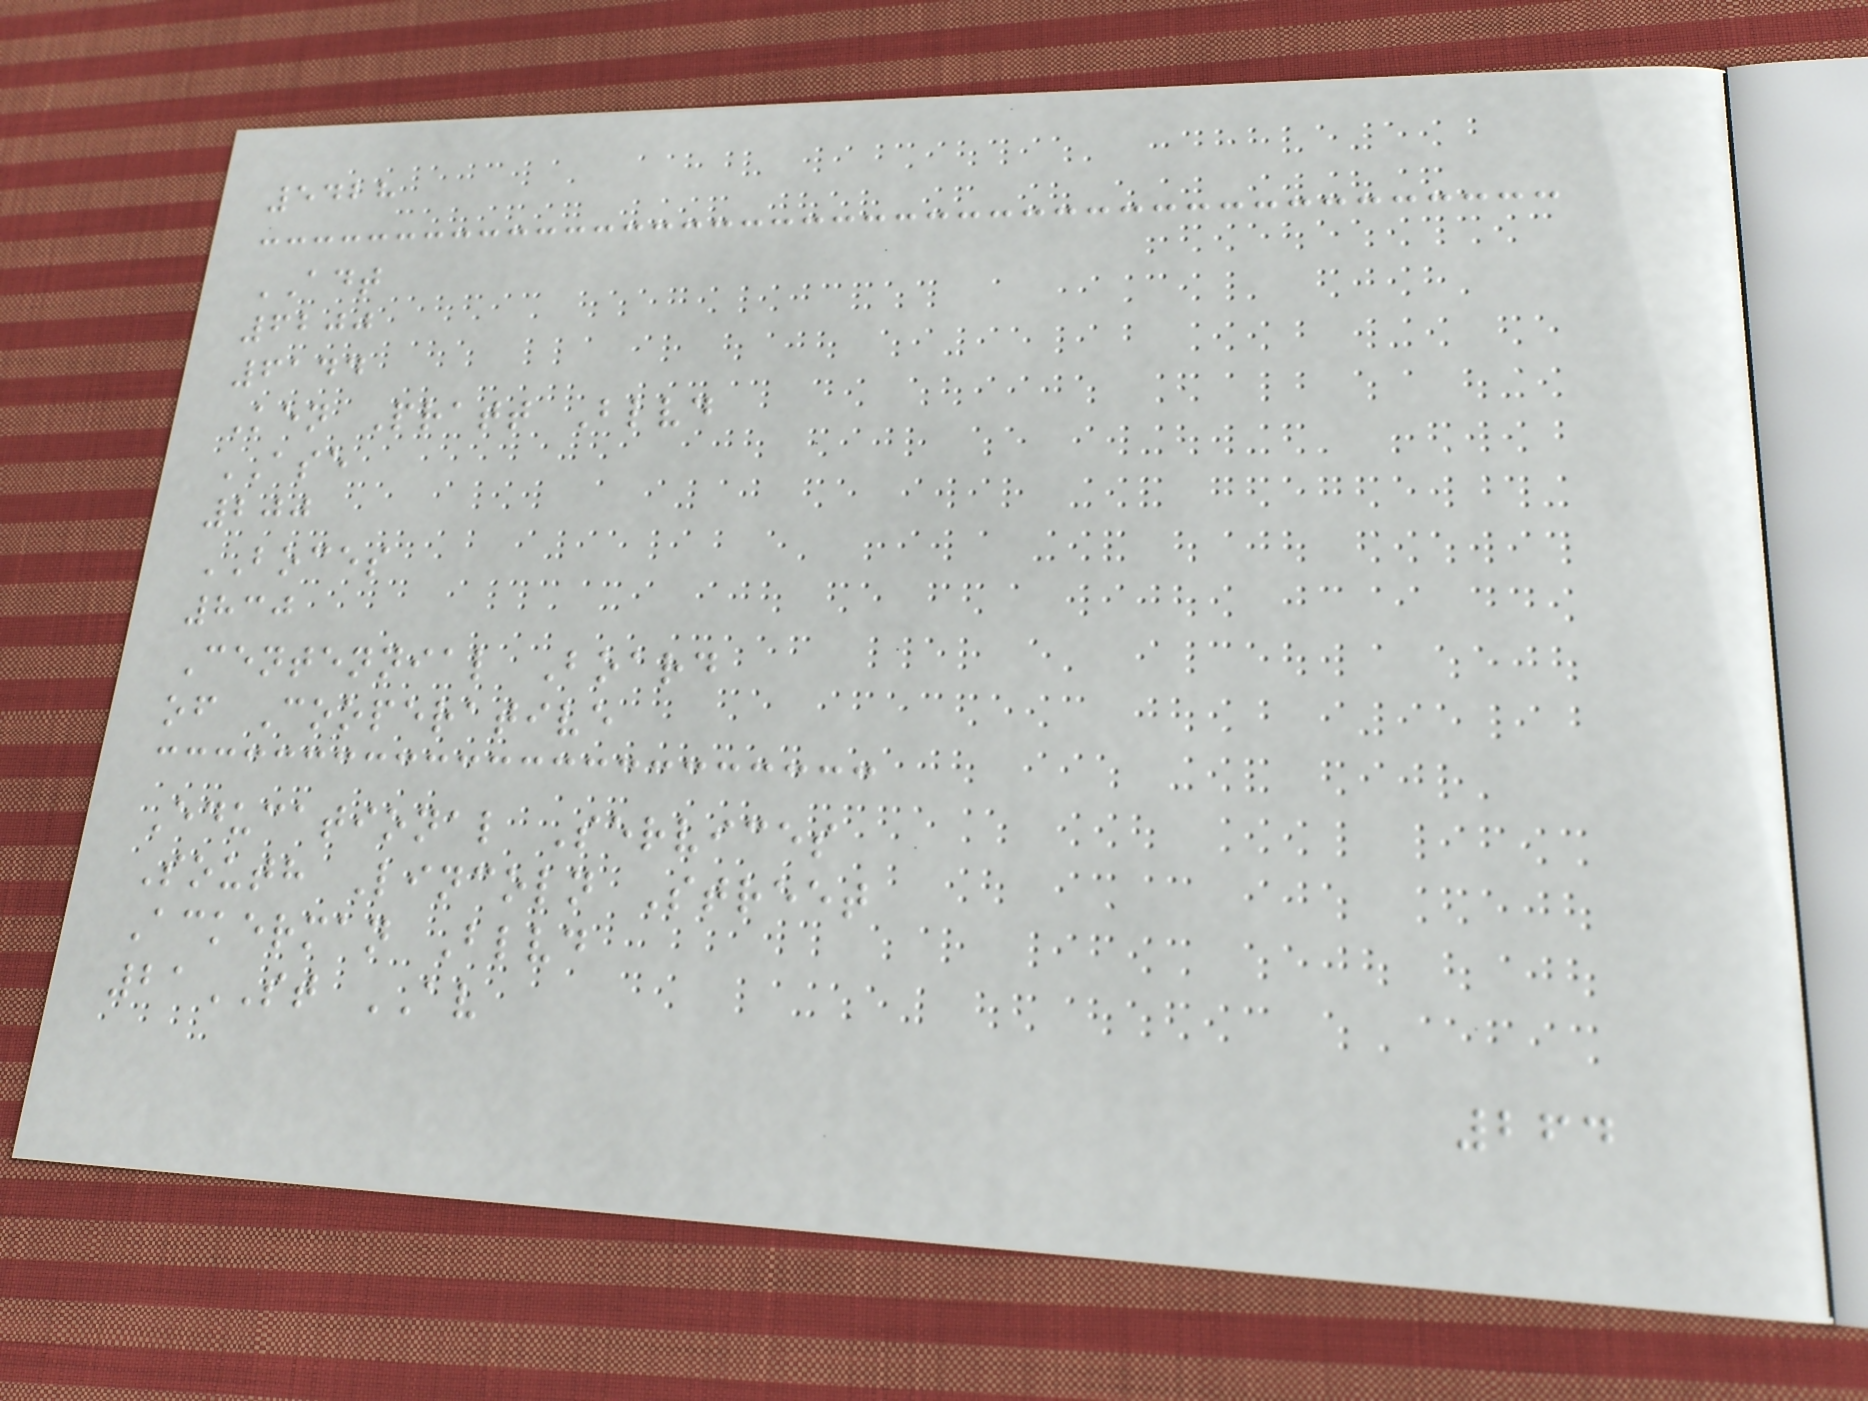5428
ADT
6200
6144
Ken Pratt Blvd
ASE
200
BOCES
830
Centennial Board
of Cooperative
Educational Services
South Lincoln Street
Ackerman Blvd
21ST AV
264
